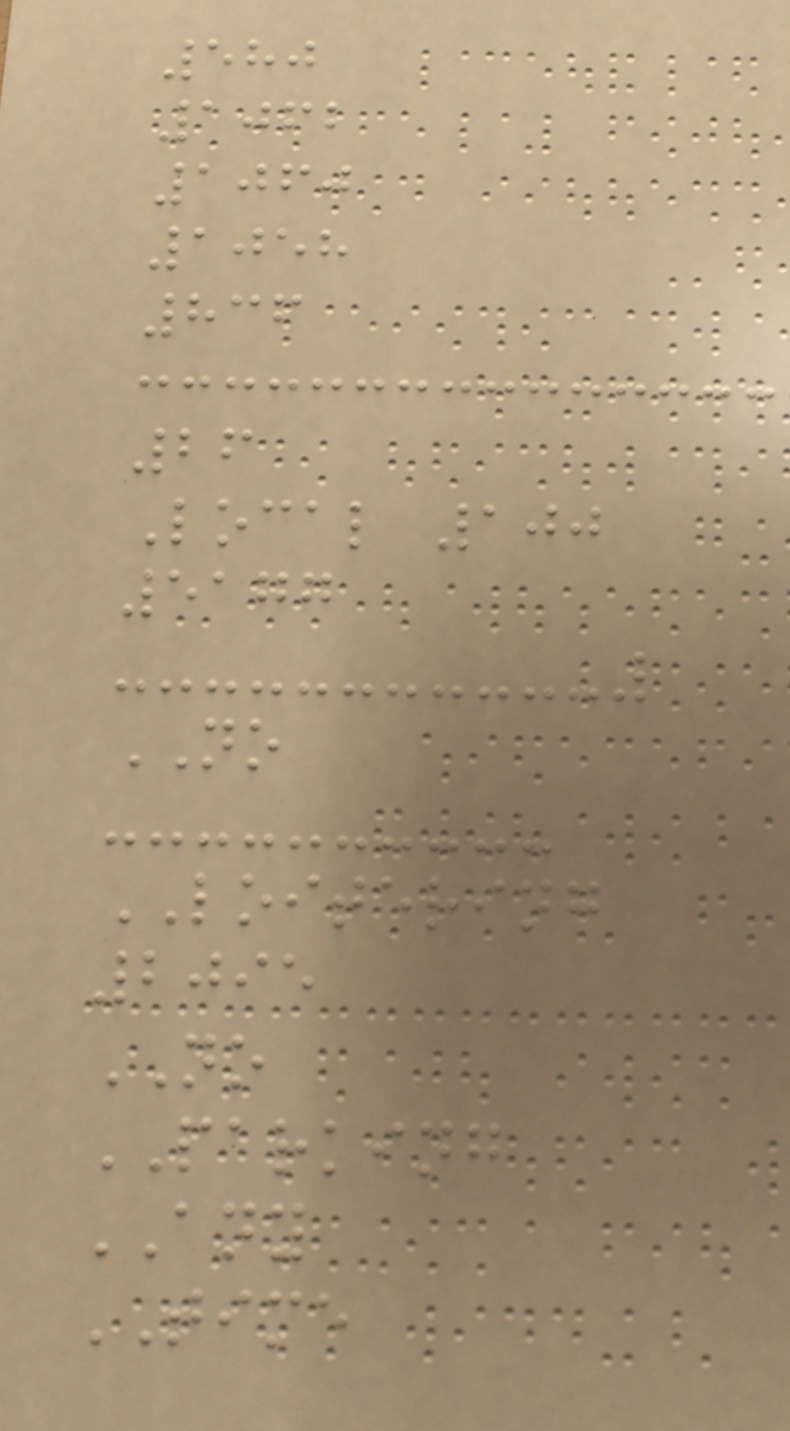580
1062
1060
1058
836
26
Local 100
5177
NO
LOITERING
2095
NO
PARKING
ANY
TIME
